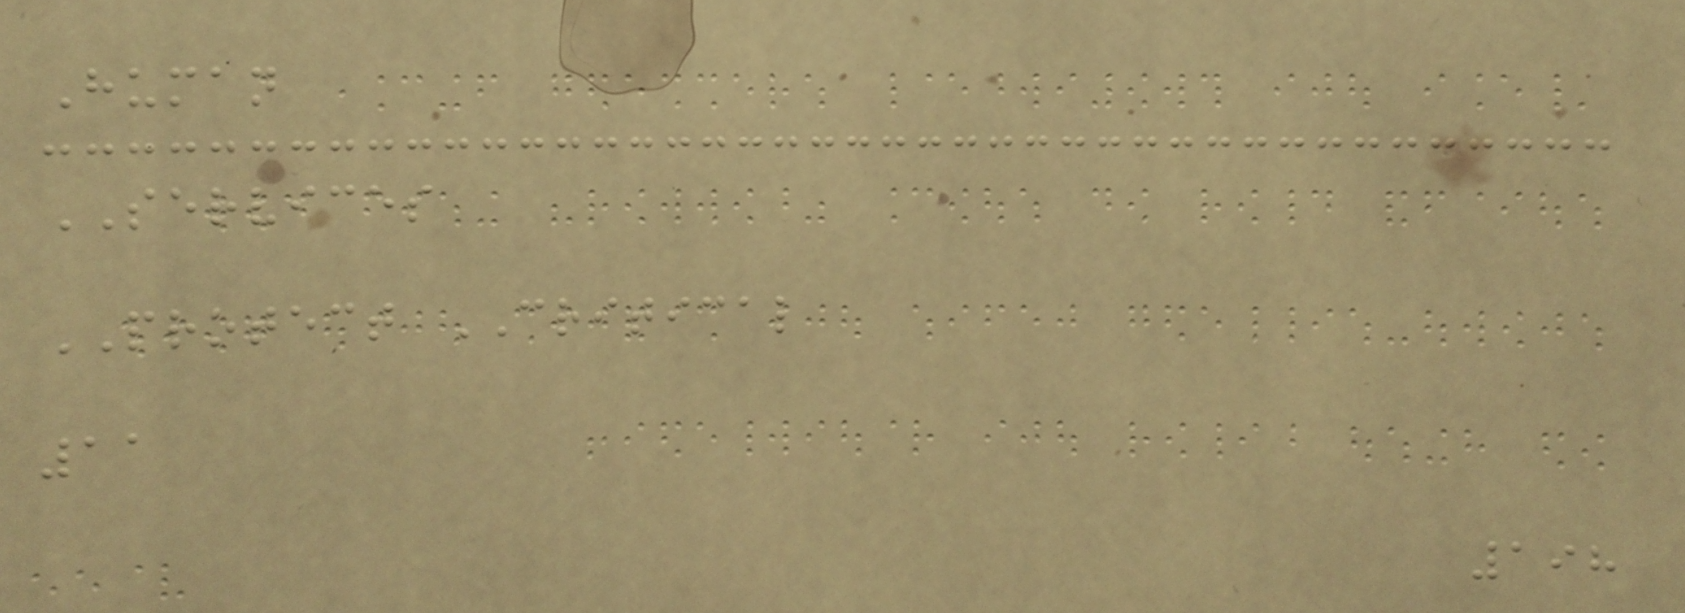Human
SERVICES
PROTECT CRITICAL
11
198
